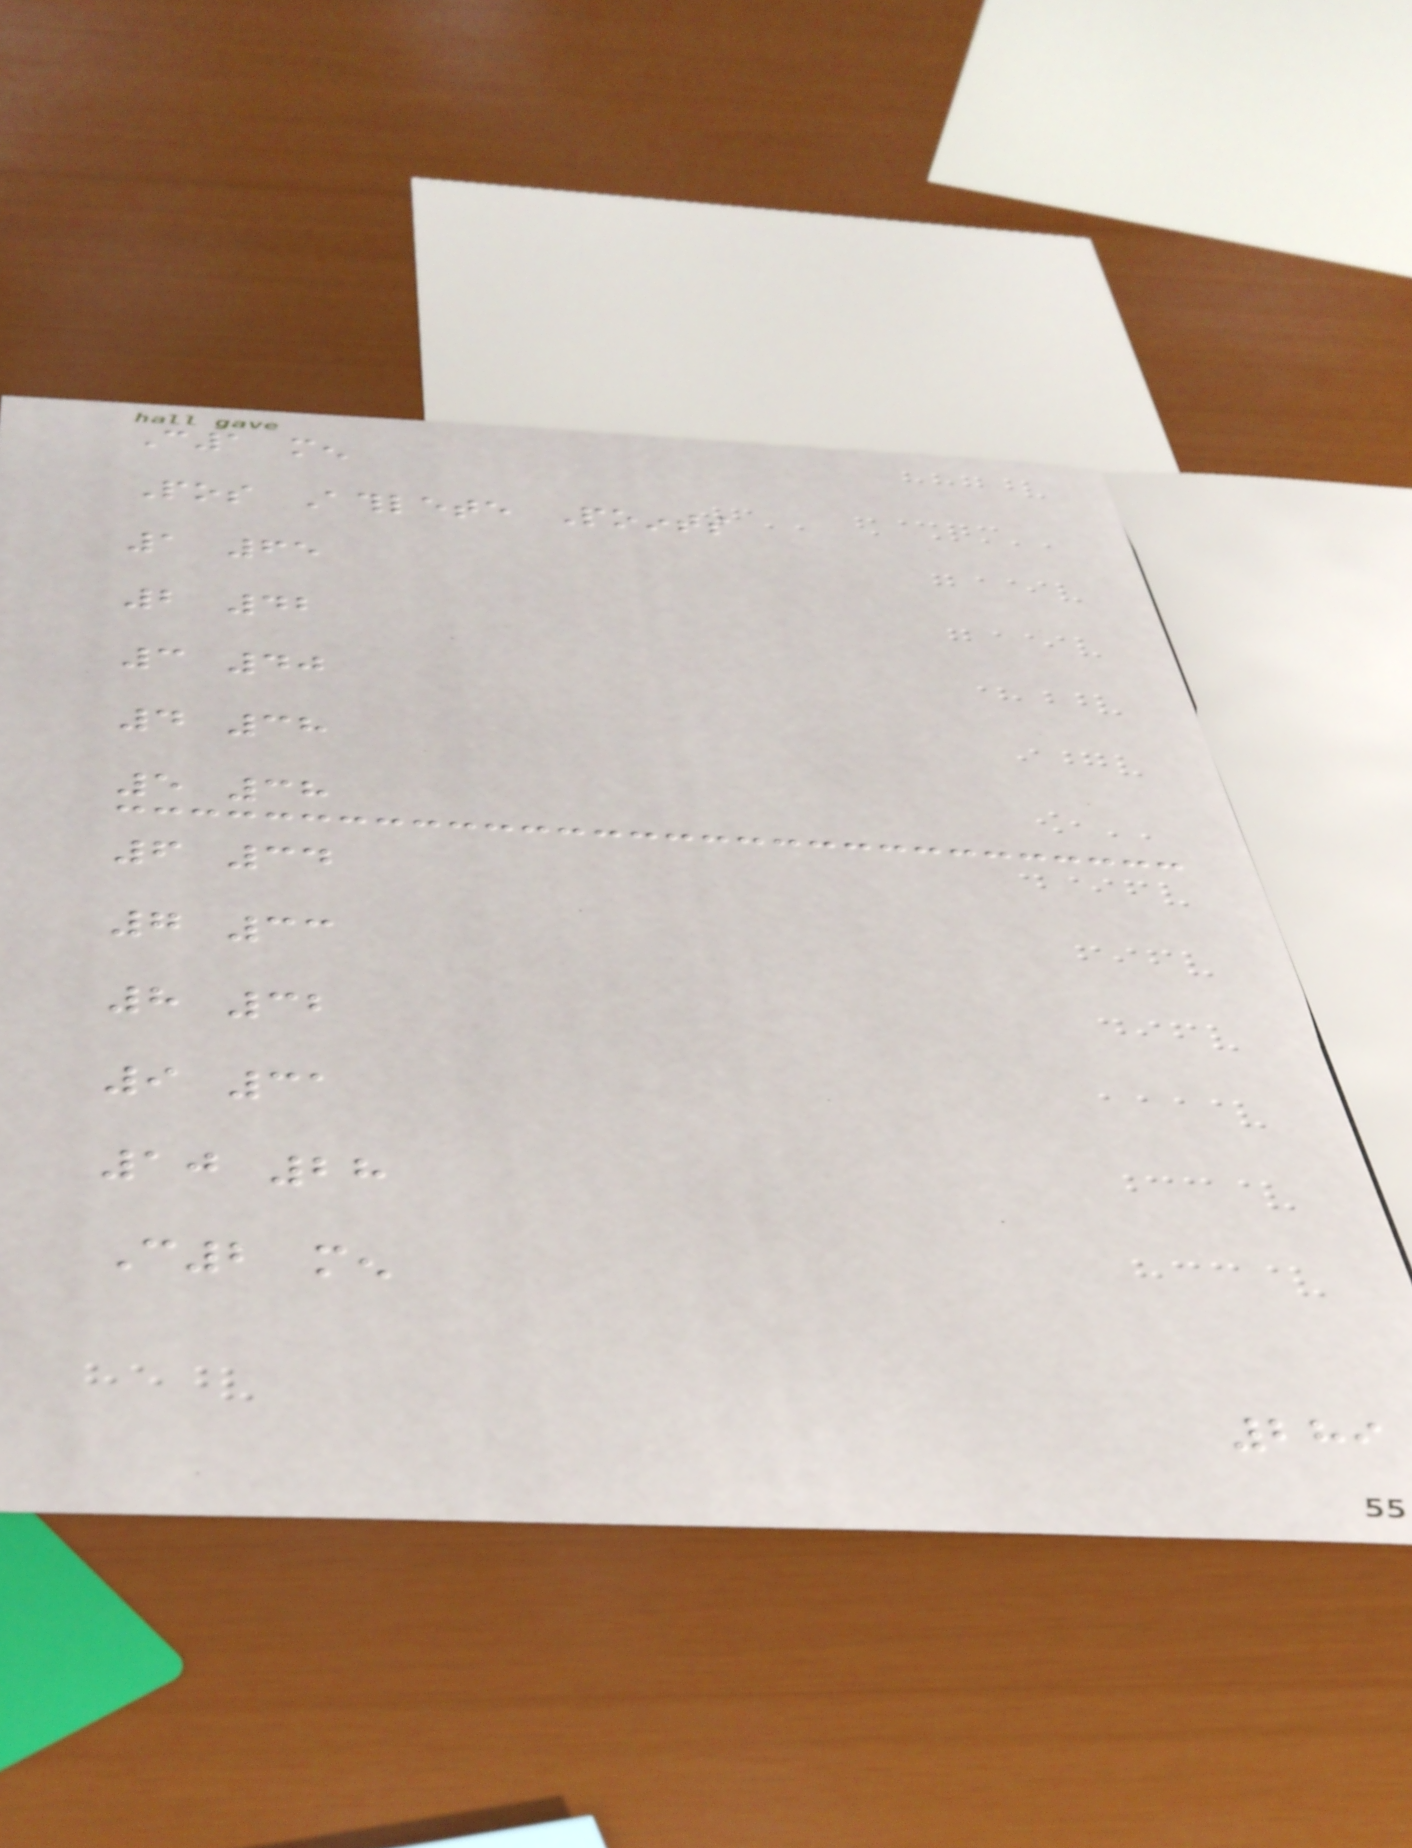C1 men
Pos Athlete Points
1 65
2 42
3 40
4 38
5 38
6 34
7 33
8 32
9 31
10 28
C2 men
289
